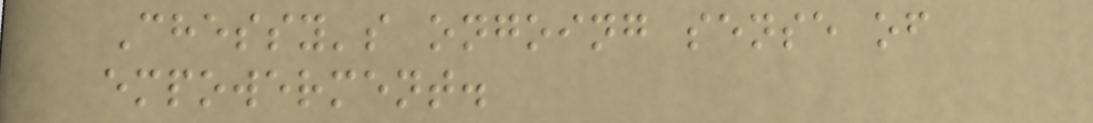Chessy's ongoing sense of
empowerment.
